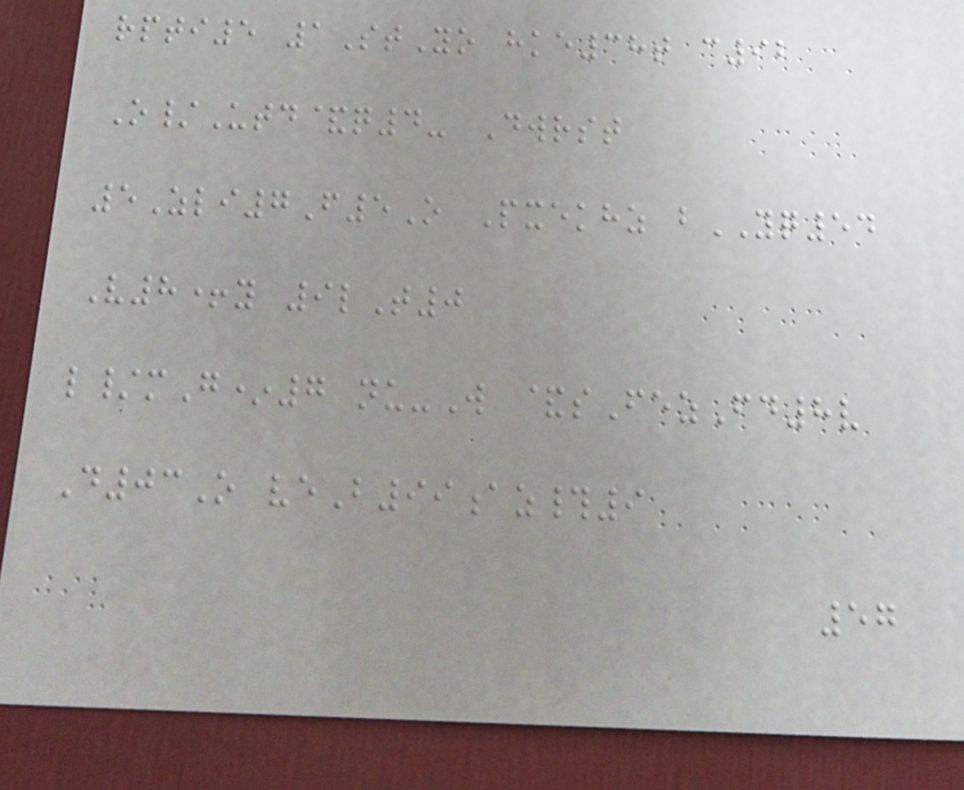rpti5 1StYo hke38t c92
O/Utd&q4- Dwrst
5Zli7F5O Pxekhz bYQ54
V8+y 9lT0
l/mG*7 nu-W &sFezFd8v
D03O veB99az#9
57
